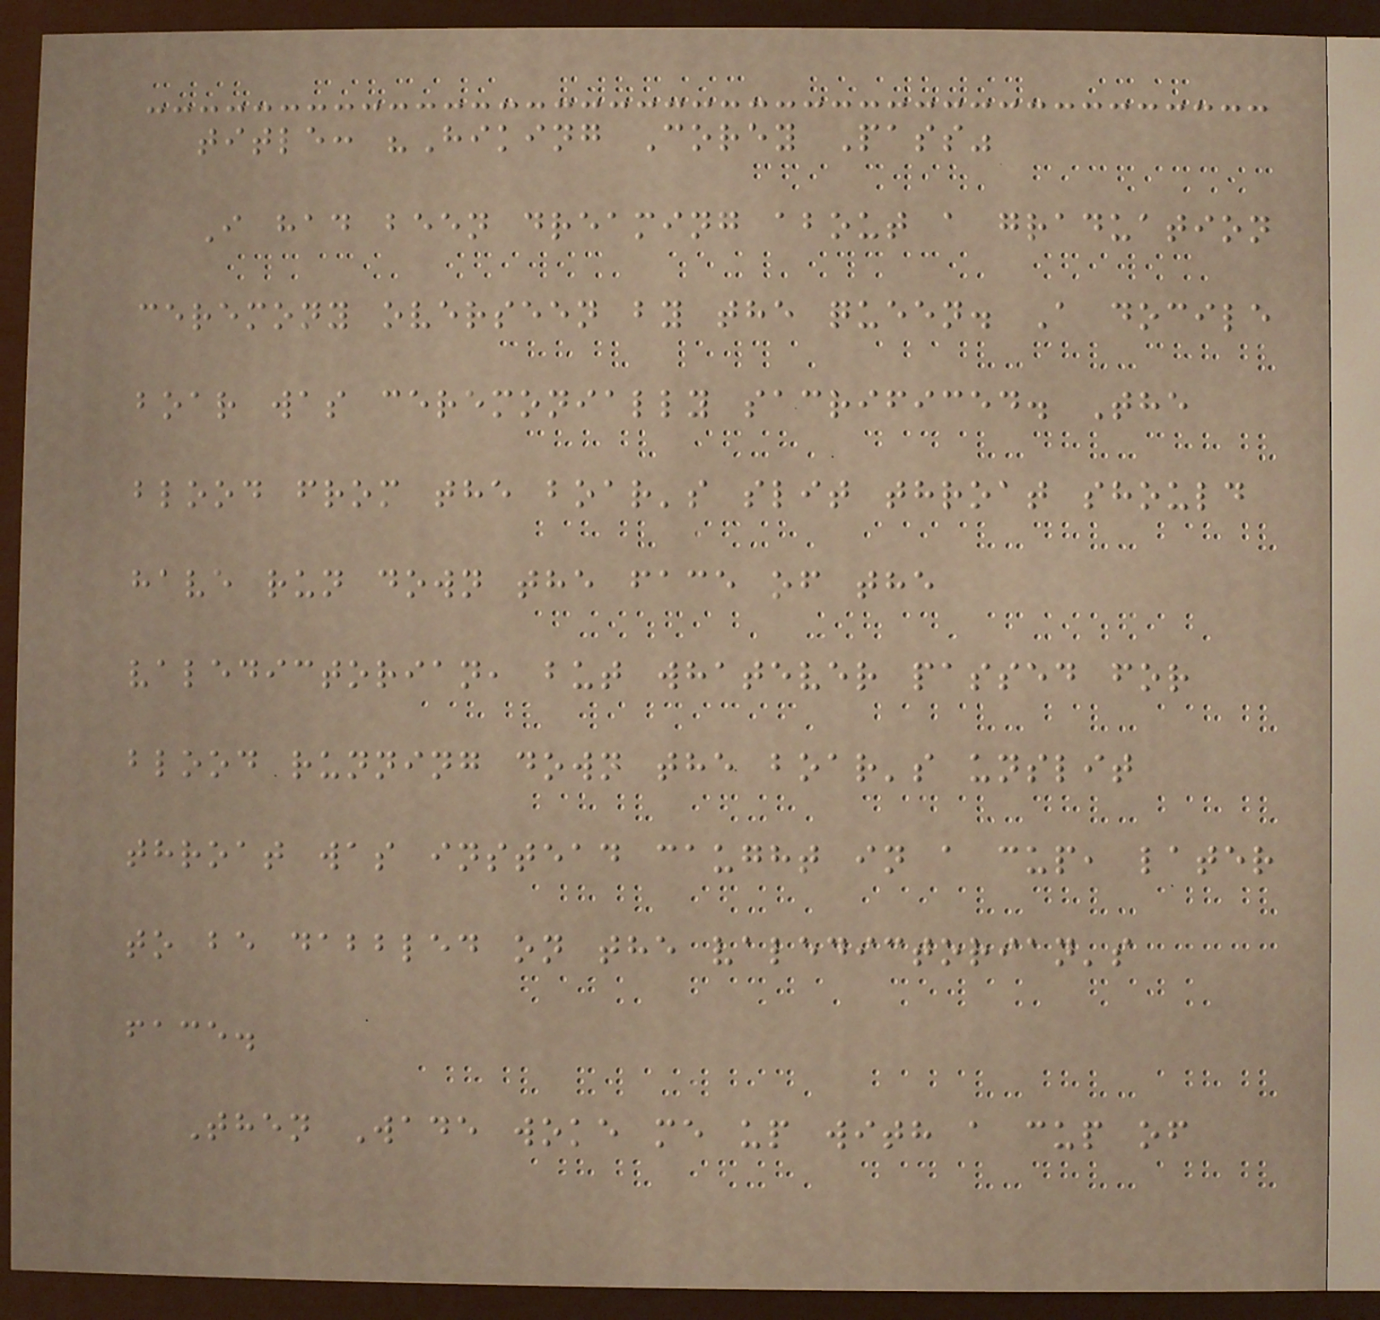title: "Hiking Corey Pass"
I had been dreaming about a graduation
ceremony overseen by the queen. A docile
boar was ceremonially sacrificed. The
blood from the boar's slit throat should
have run down the face of the
valedictorian, but whatever passed for
blood running down the boar's unslit
throat was instead caught in a cup, later
to be dabbled on the valedictorian's
face.
Then Wade woke me up with a cup of
